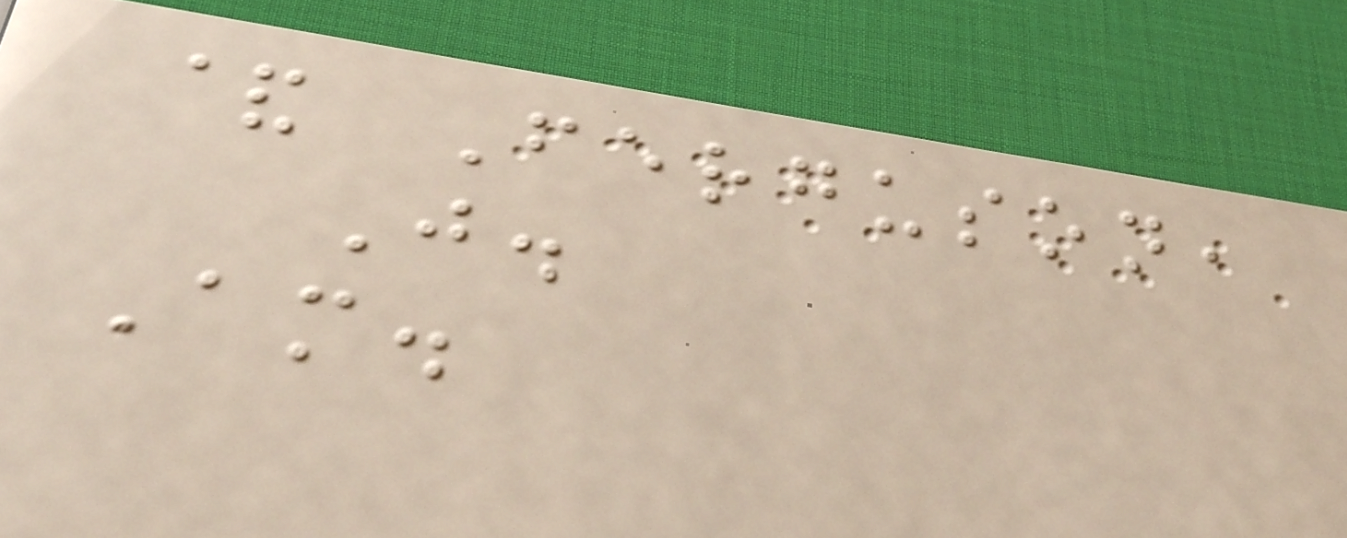& Ferguson,
J.
Am.
